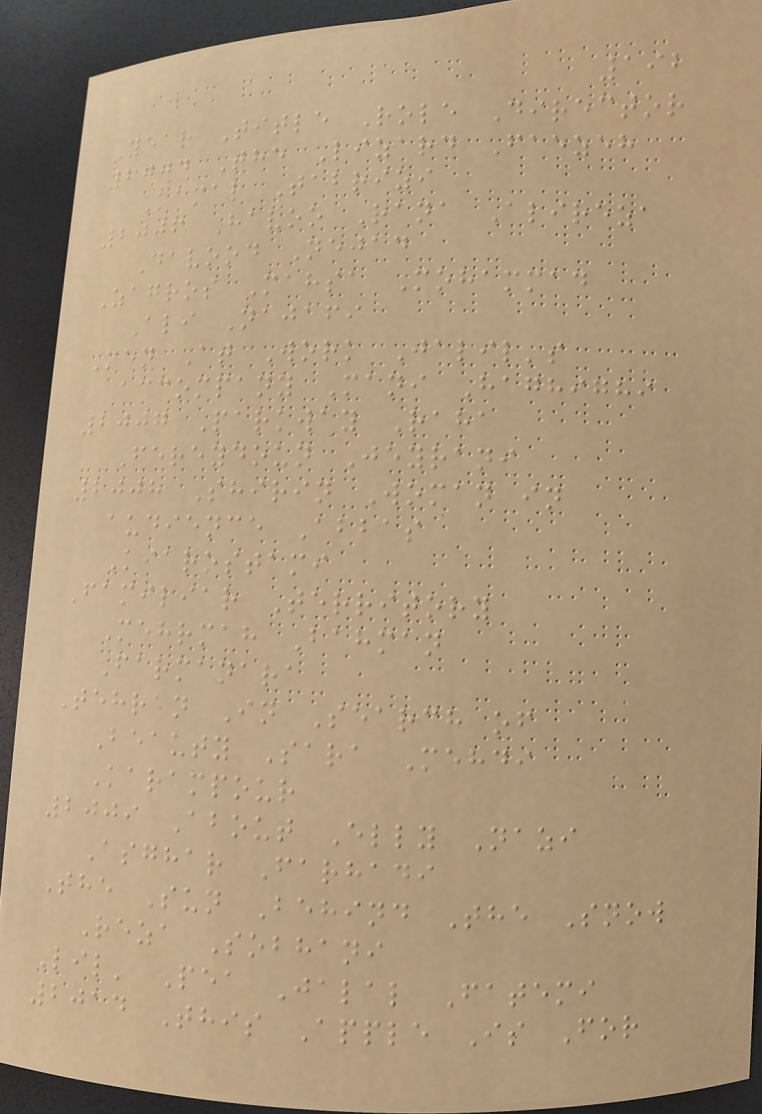192
Year Title Role Director
2004 The Lizard Faezeh
Kamal Tabrizi
2006 Havoo Rana Alireza
Davood Nejad
Zagros Mahsa Mohammad
Ali Najafi
Men At Work Jalil's
accompany Mani Haghighi
2007 Parkway Raha
Fereydoun Jeyrani
2008 Shirin Woman in
audience Abbas
Kiarostami
Familiar Territory
Mehrmah Bahman
Farmanara
Tehran In Search of
Beauty Sara Mehdi
Karampour
2009 About Elly Nazi
Asghar Farhadi
The Sun Behind The Snow
Reza Sobhani
Lil' Pea Jalal Fatemi
2014 This Apple Is For
